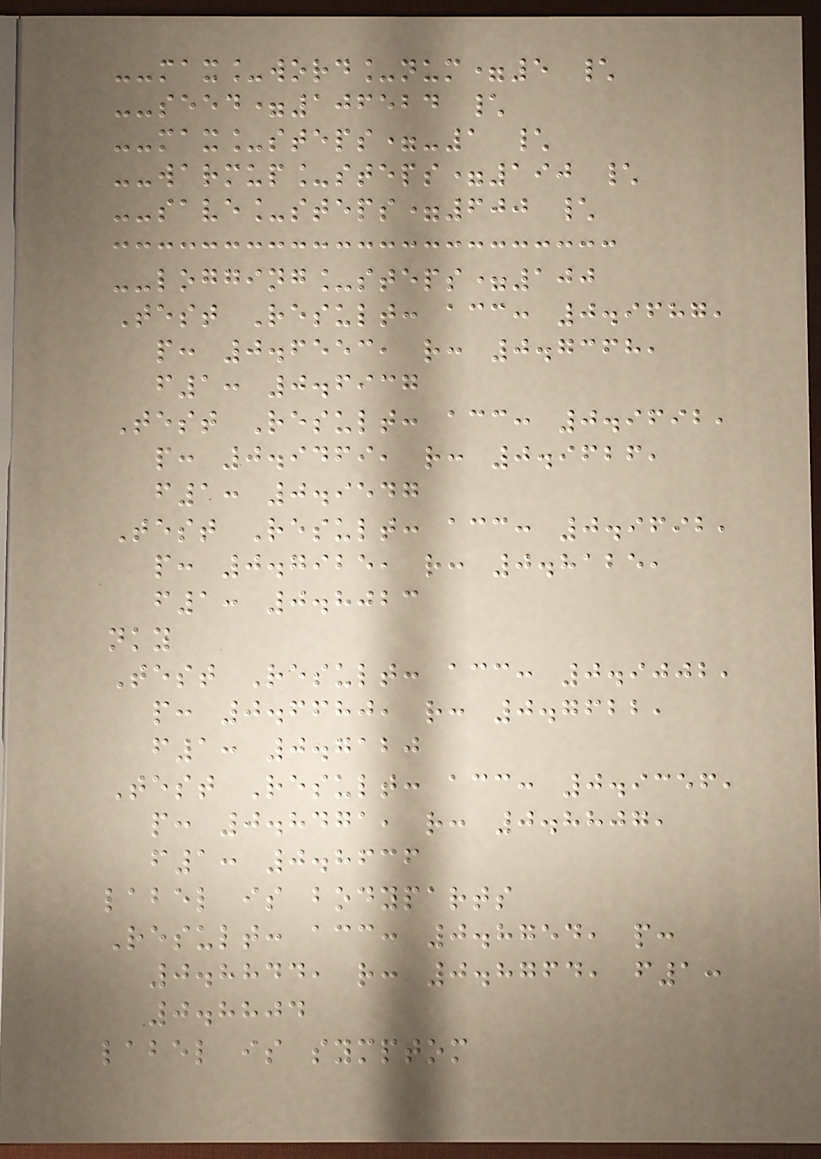--max_word_num=5 \
--seed=106524 \
--max_steps=-1 \
--warmup_steps=190 \
--save_steps=600 \
--logging_steps=100
Test Result: acc: 0.9687,
p: 0.6553, r: 0.7368,
f1: 0.6937
Test Result: acc: 0.9692,
p: 0.9469, r: 0.9626,
f1: 0.9547
Test Result: acc: 0.9692,
p: 0.7925, r: 0.8125,
f1: 0.8023
nky
Test Result: acc: 0.9002,
p: 0.6680, r: 0.7622,
f1: 0.7120
Test Result: acc: 0.9356,
p: 0.8471, r: 0.8807,
f1: 0.8636
label is bodyparts
Result: acc: 0.8754, p:
0.8844, r: 0.8764, f1:
0.8804
label is symptom
